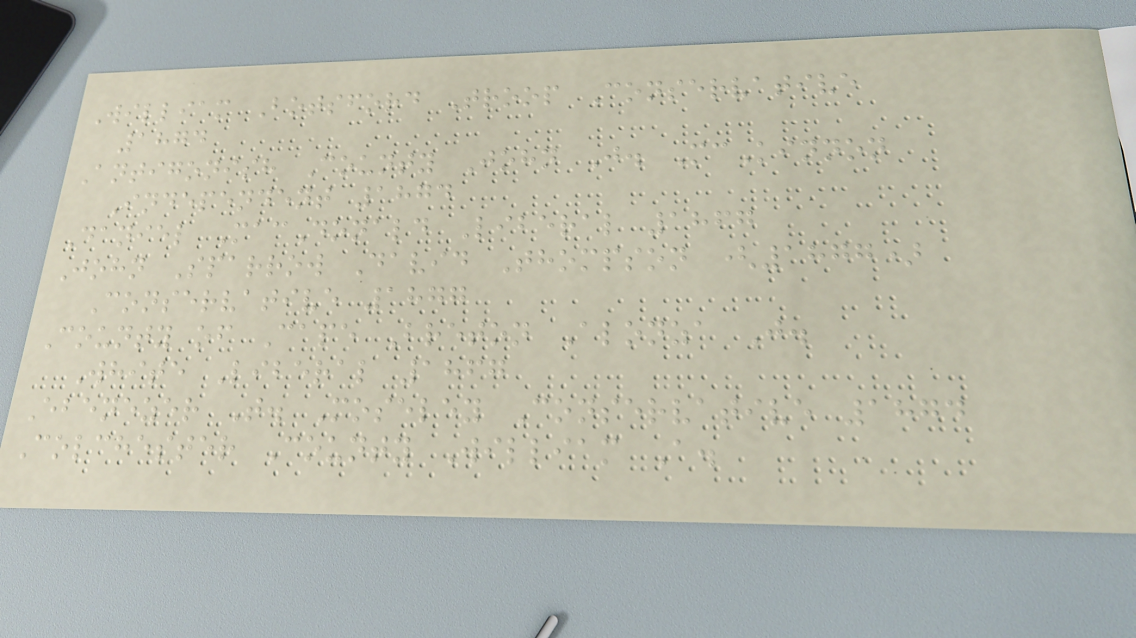William Botsford Troop Conservative
1874
Antigonish County John J. McKinnon
Independent 1874
Daniel MacDonald Liberal 1867
John Sparrow David Thompson (1877)
Conservative 1877
County of Cape Breton Alonza J.
White Liberal 1867
Ebenezer T. Moseley Conservative 1874
Colchester County William A.
